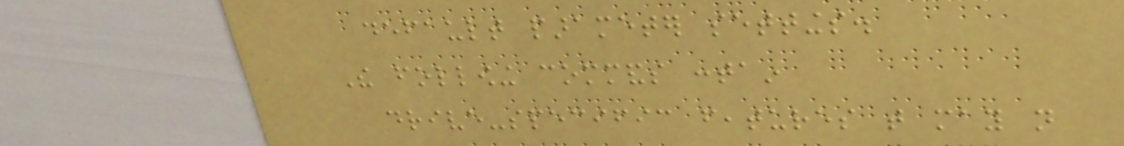default parameter settings.
The following commands contain
drive-specific features that may not
